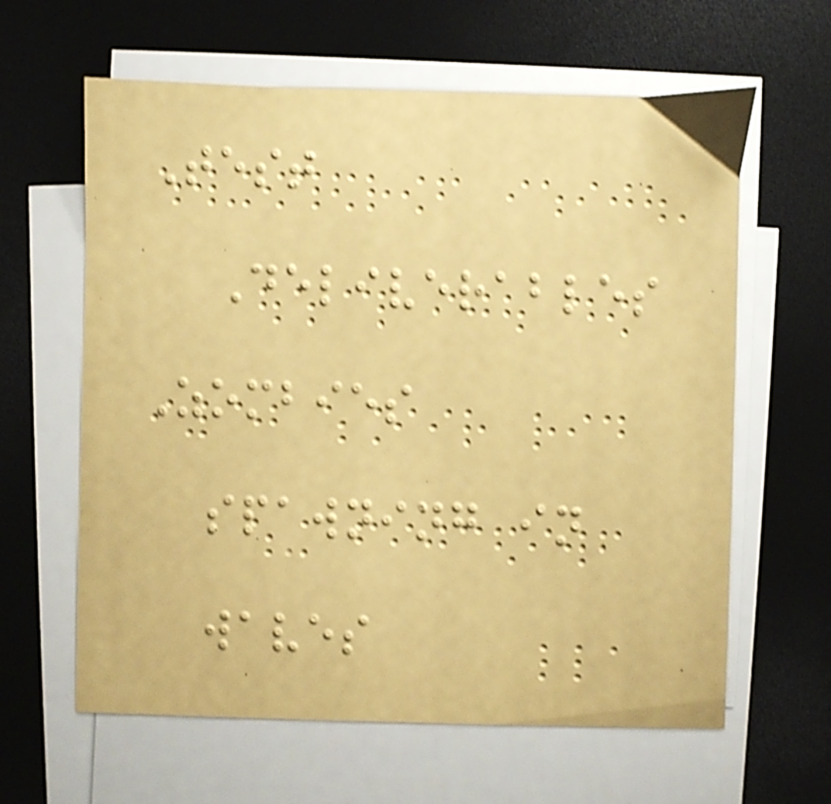Test
Deliverables
Zombies
spawning in
waves
